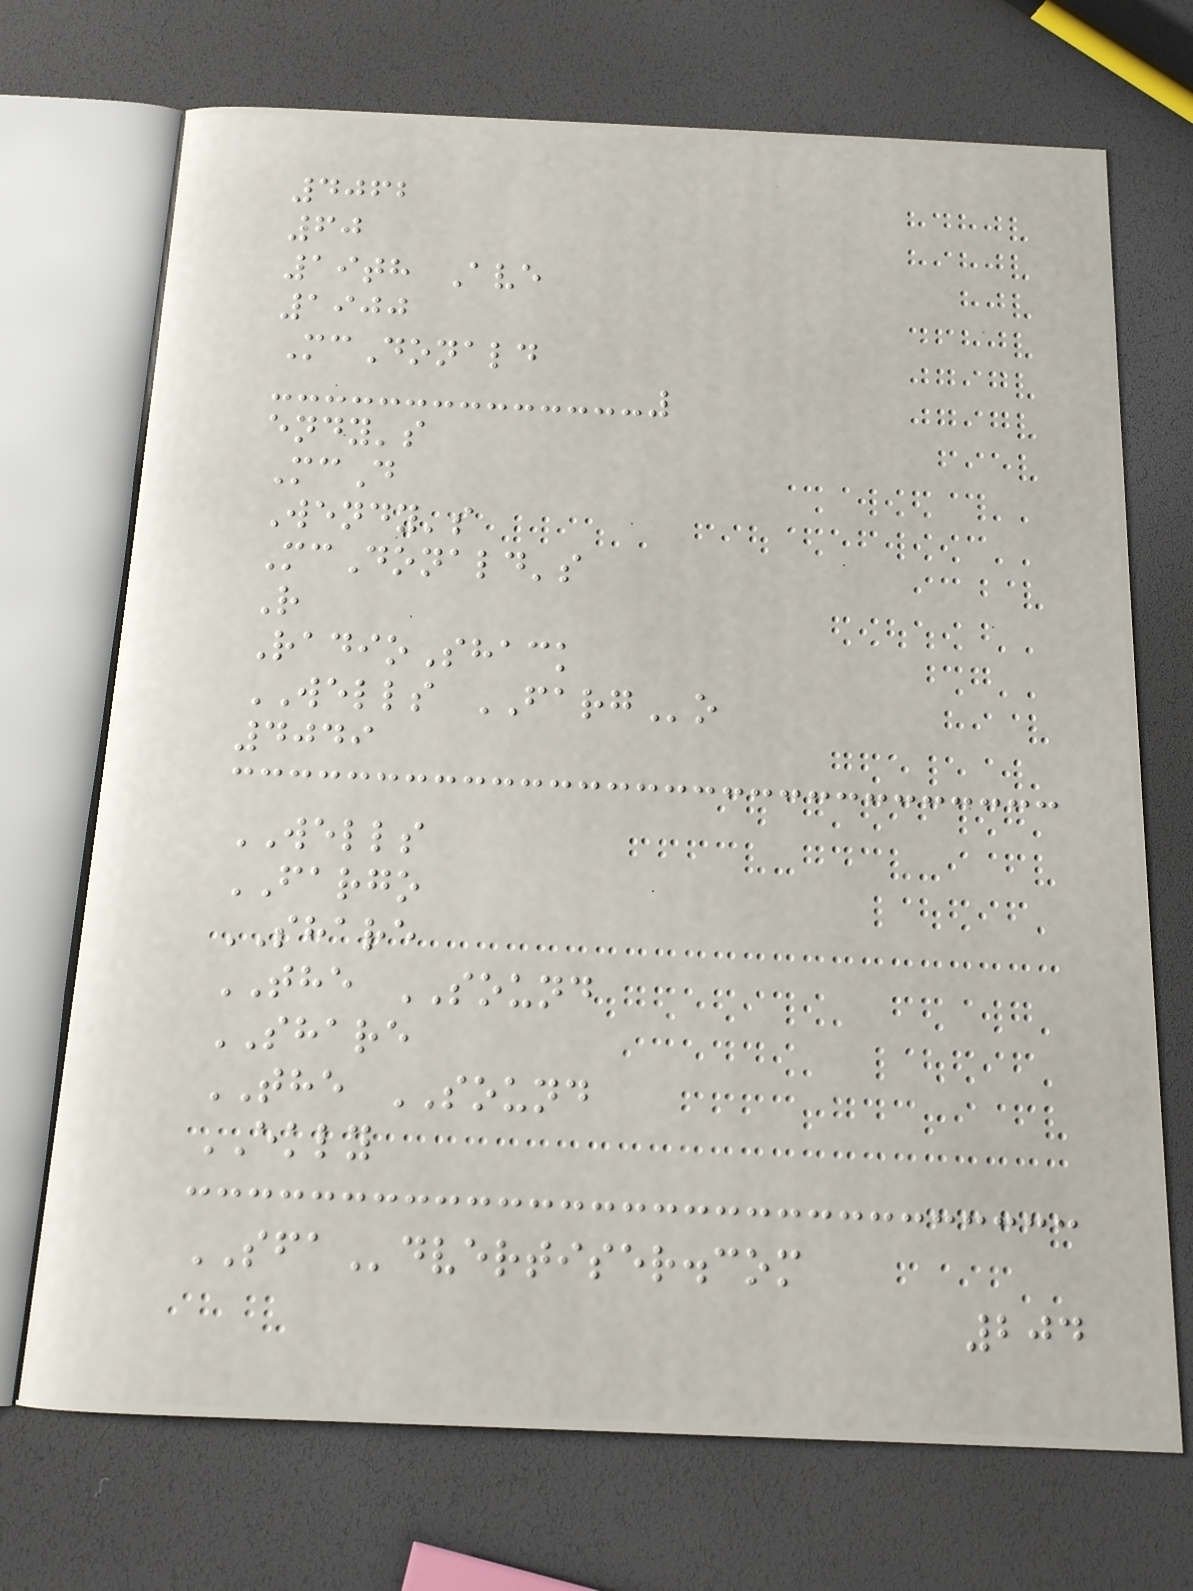4062
60
19th Ave
1900
McDonald
endy's
McD
Wendy's
McDonald's
R
RadioShack
WELLS FARGo
4049
WELLS
FARGO
SHARE
THE SOUND
SHARE
THE SOUND
EKLY
SFAdvertiser.com
204
